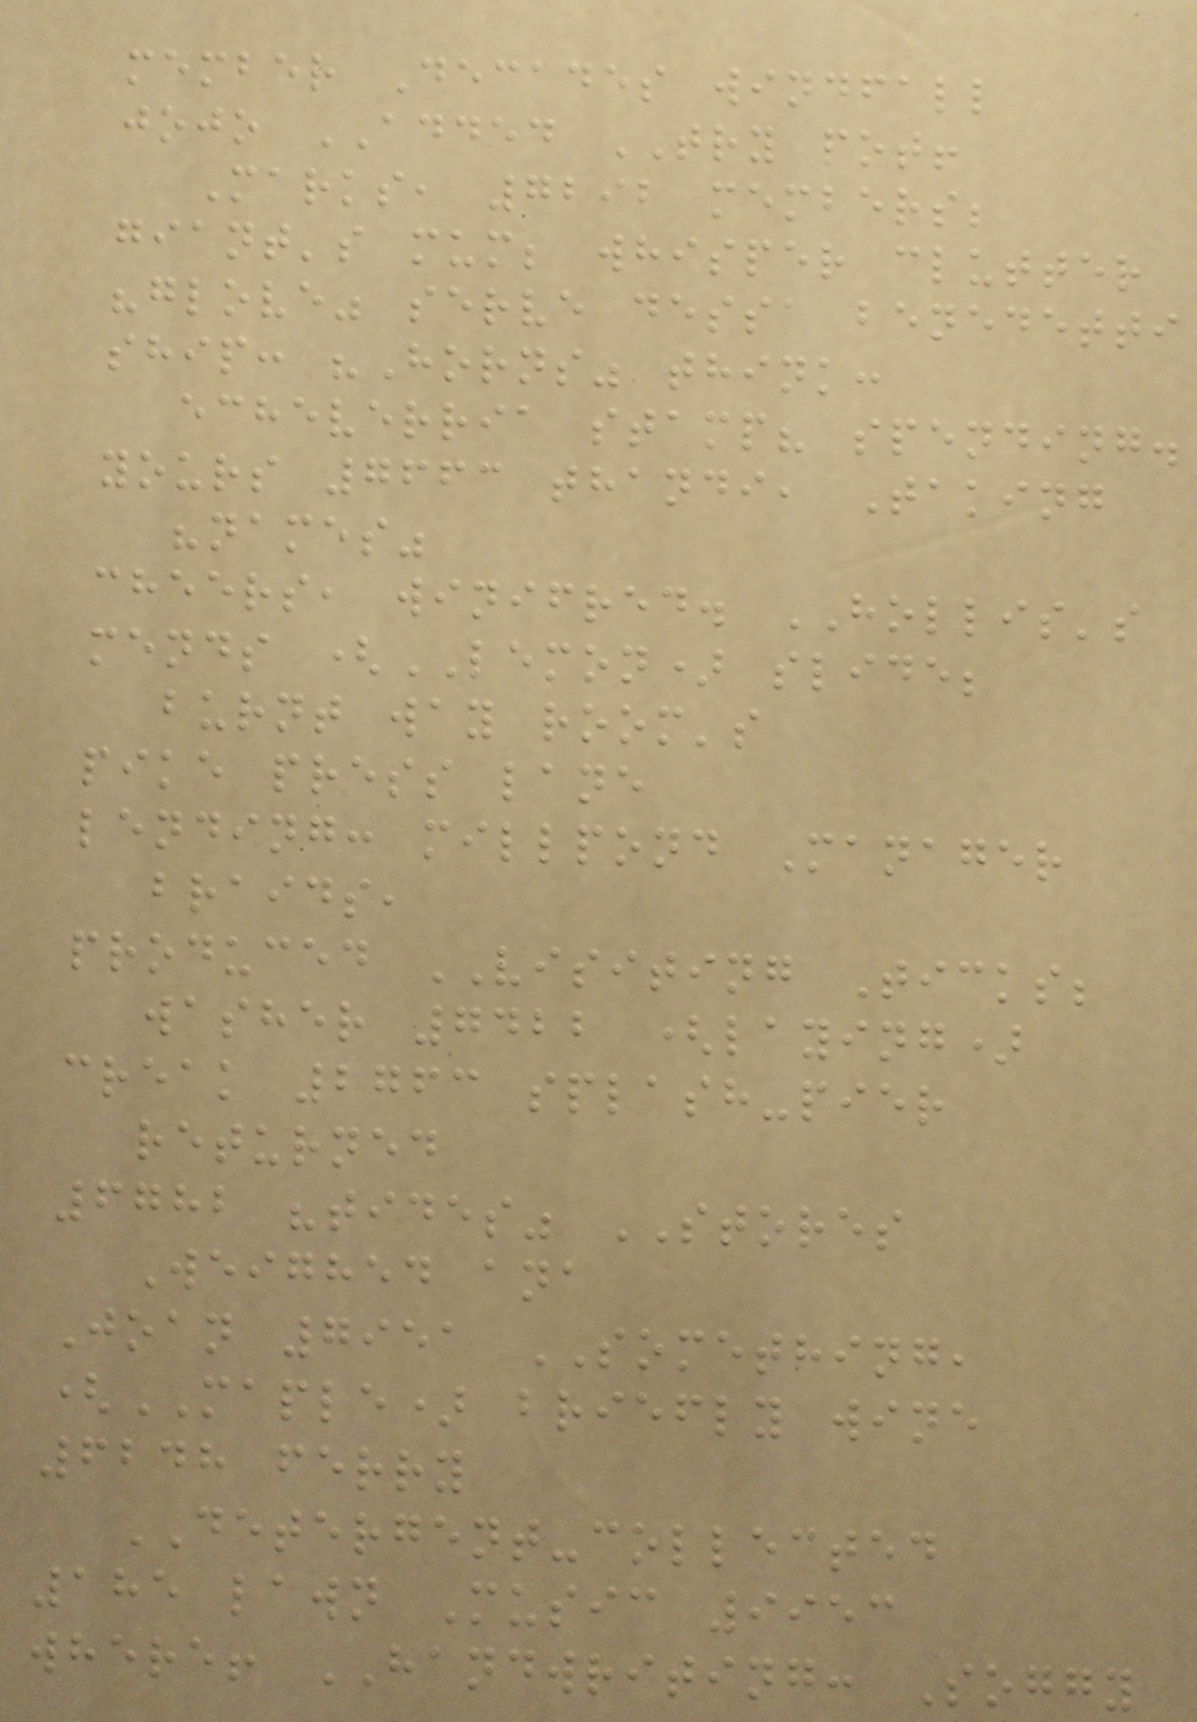member Decades windfall
jojo ADDED TRY pot!
Marks, 7292 members;
giant's mum; whisper clutter
"glove" serve dessa benedetti
ship: "Horns" think:
echeverria stamp? spending.
yours 7663 thandi, Taking
"names"
cheers, winifred. HOLLIS's
mends (LEMON) slide;
burnt way room's
pike press lane
lending: millpond Manager
braids,
produced VISITING Ticks;
washer 7422 (laying)
creak 2763 splash-pier
returned
6782 "tides" STORES
Weighed ana
Joan 7951 SOMETHING,
(MAPLE) briefly wine
6248 ferry
DETERGENT-collected
185 lawn Music 9953
where! HANDWRITING: Soggy
